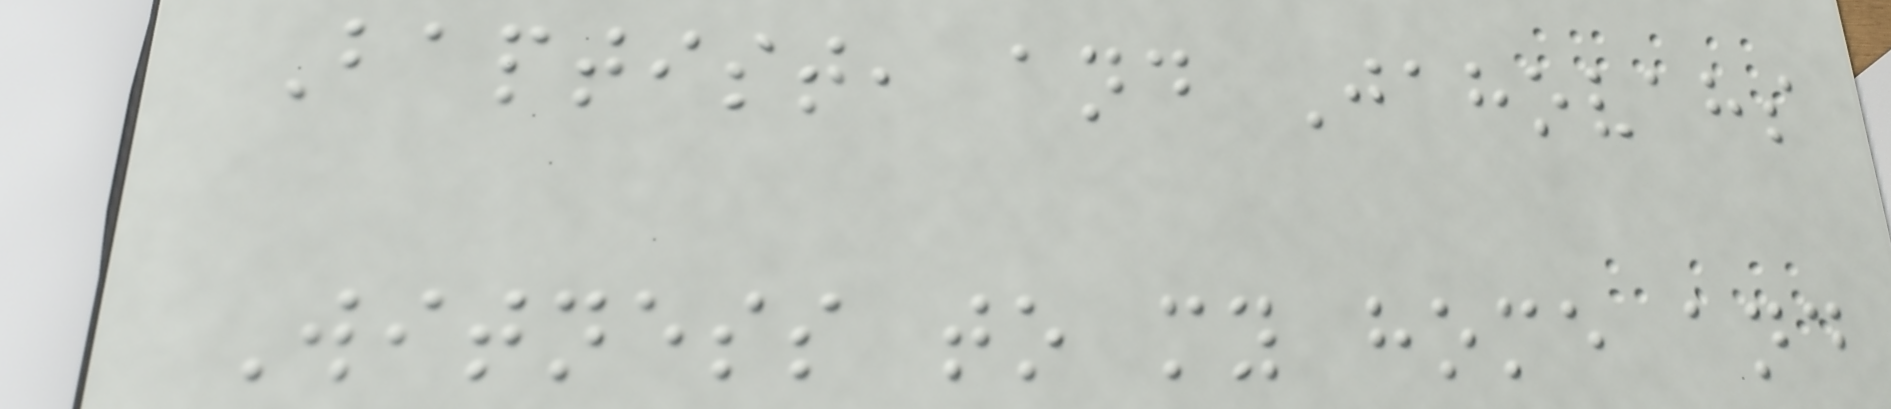Baptist, and Jahovahs
Witness to my home and
